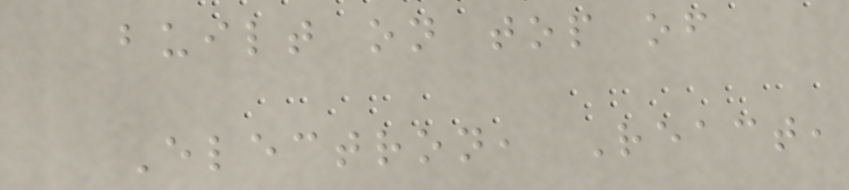built on top of
Electron, React,
